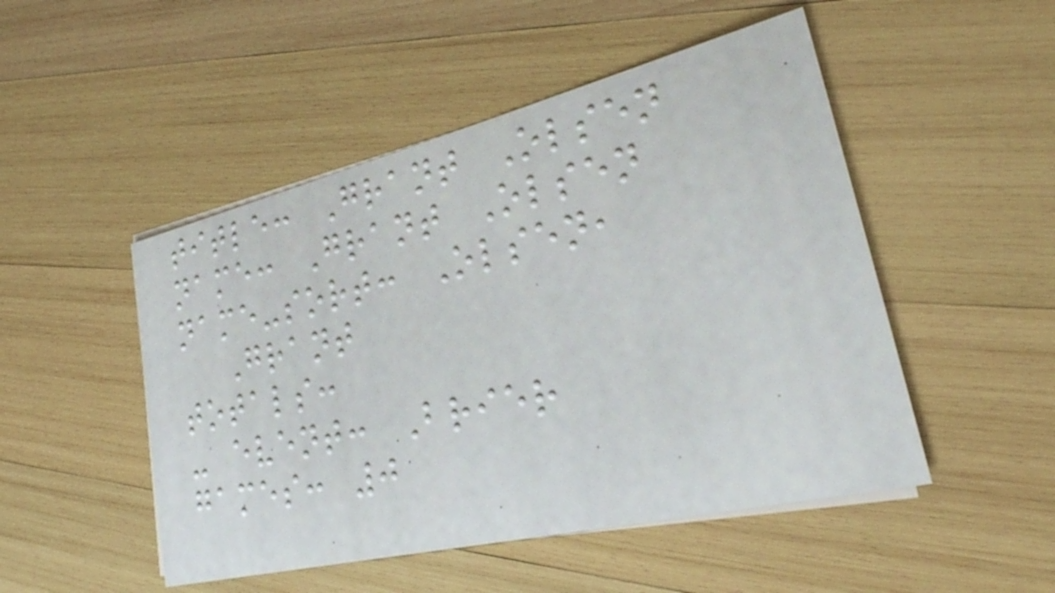title: Grant Olsen
name: Grant Olsen
name-sort: Olsen,
Grant
totals:
- event: Brier
games: 0
